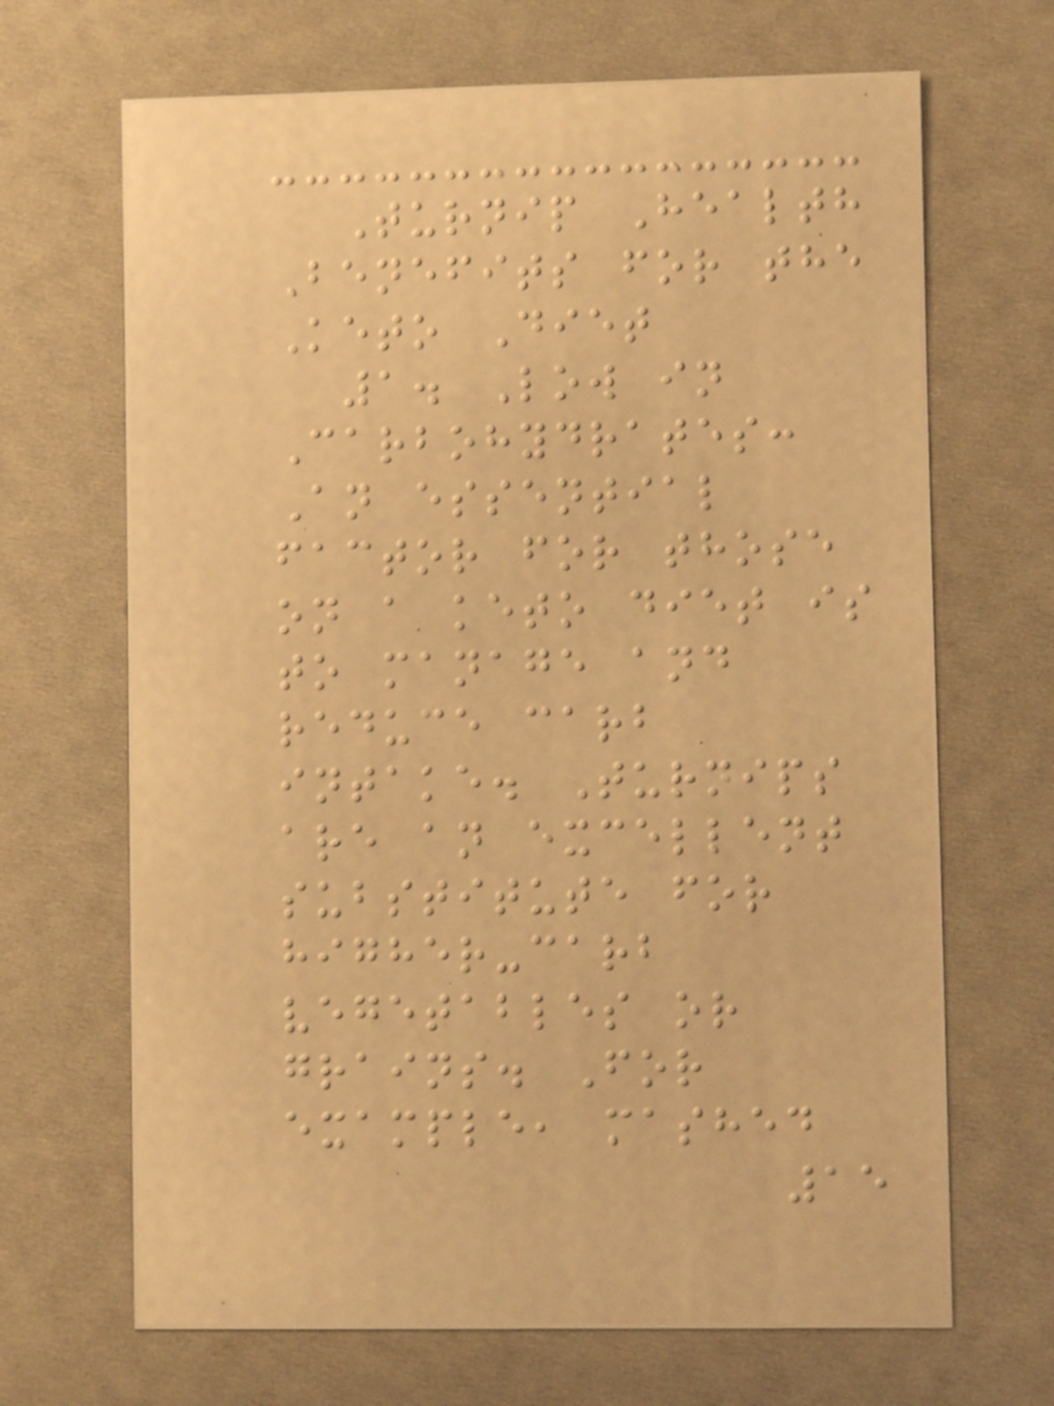Turnip Health
Benefits for the
Keto Diet
1. Low in
Carbohydrates:
An essential
factor for those
on a keto diet is
to manage and
reduce carb
intake. Turnips
are an excellent
substitute for
higher-carb
vegetables or
grains. For
example, mashed
15
